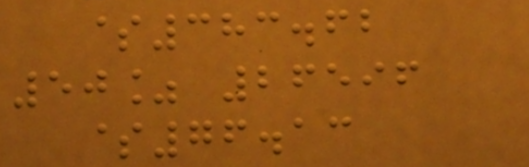$383.62
50% 26596
$76.13
